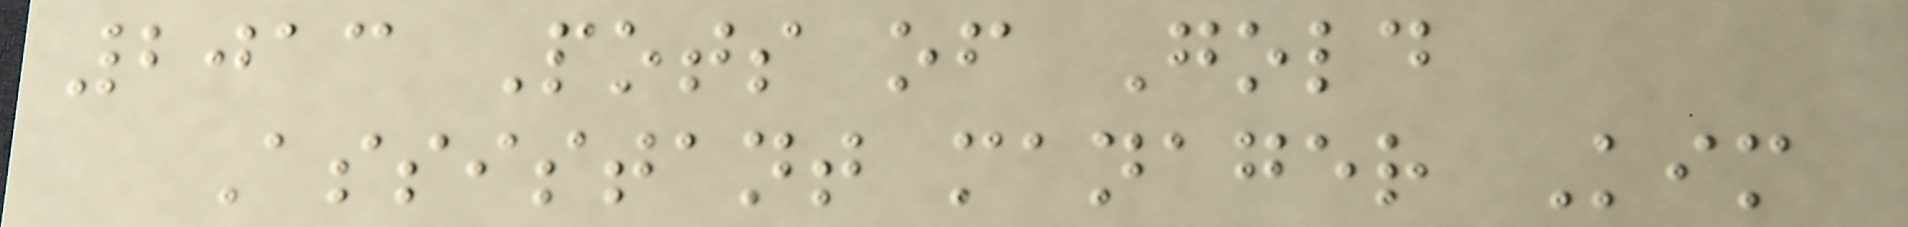2013 Pots of Gold
Assistant manager Kim
